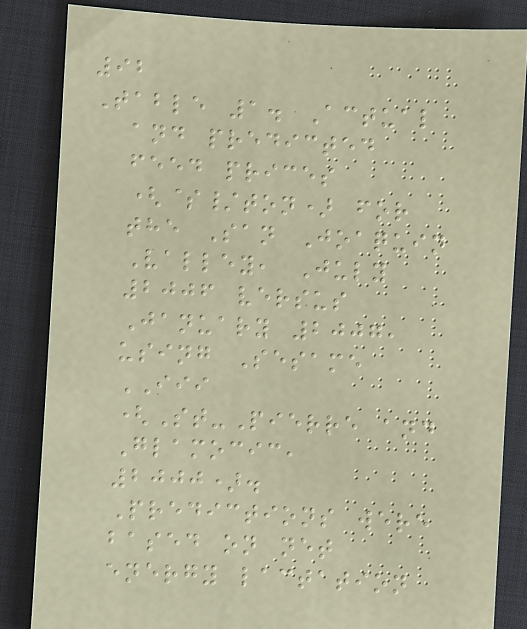92
Table 1. Actual
and predicted
feed prices
($/ton) for
the San Joaquin
Valley, July
2006 versus
January 2007,
using Sesame
III
(St-Pierre and
Glamocic,
2000).
Predictions were
based on net
energy lactation
